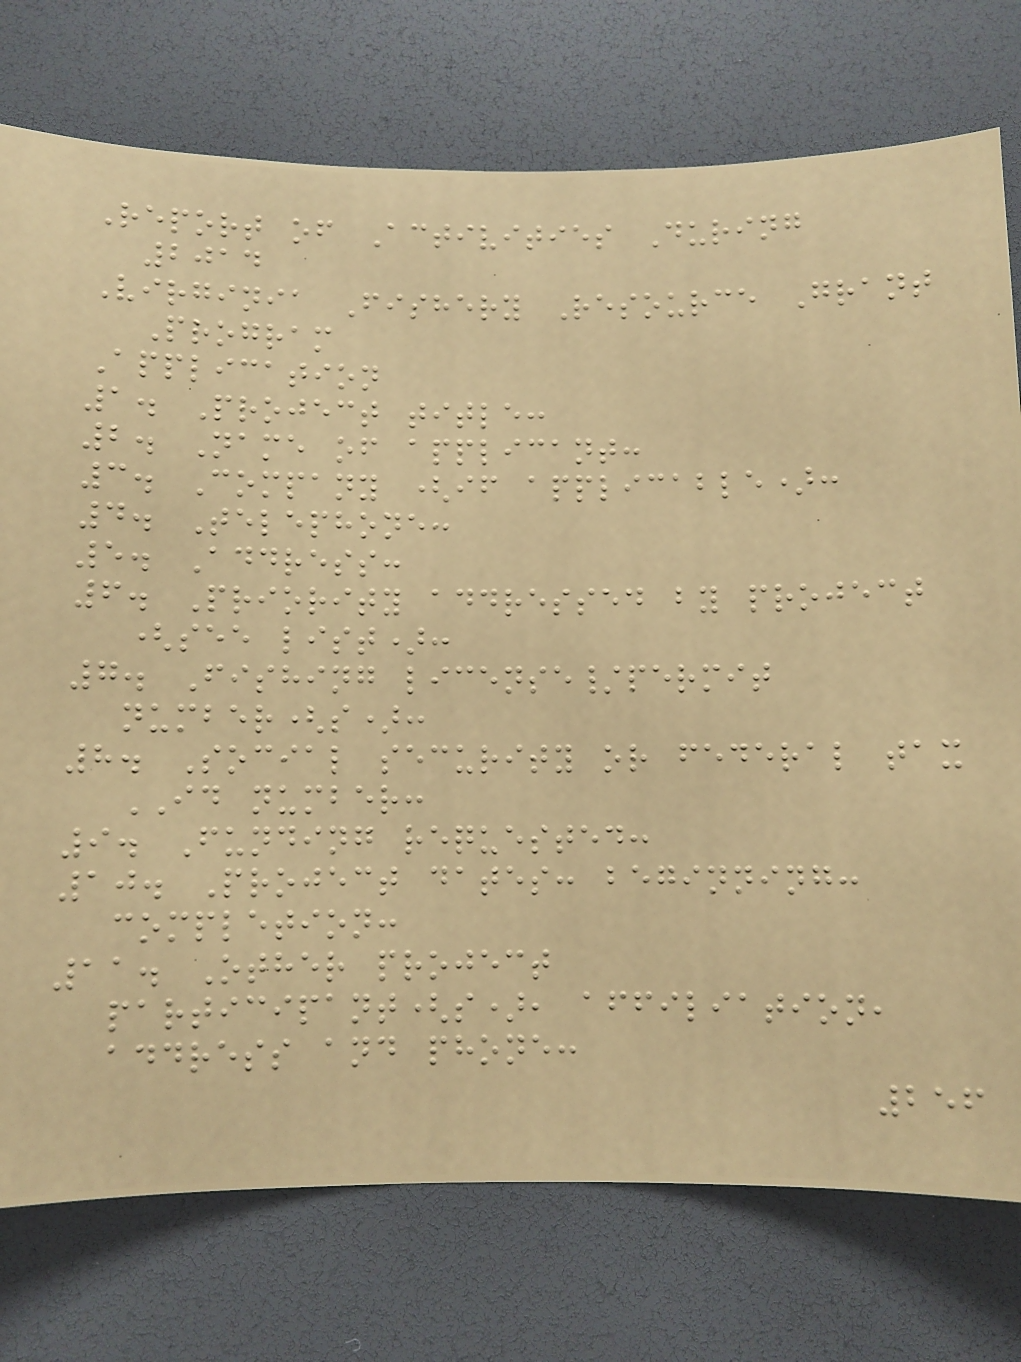Report of Activities During
2014
Virginia Fishery Resource Grant
Program
Application
1. Project title:
2. Name of applicant:
3. Company (if applicable):
4. Telephone:
5. Address:
6. Priority addressed by project
(see list):
7. Fishing license/permit
number(s):
8. Social security or federal tax
ID number:
9. Funding requested:
10. Project dates: beginning:
completion:
11. Other project
participant(s), affiliation,
address and phone:
256
